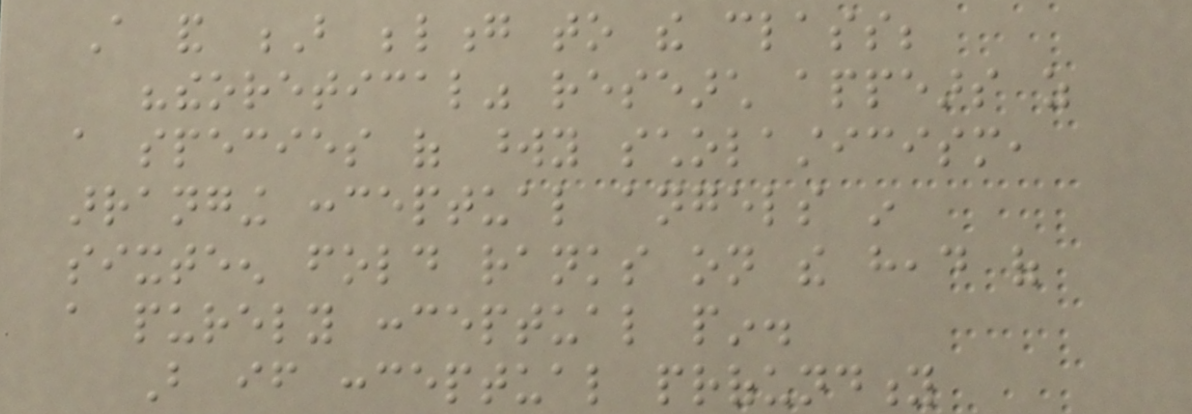A and B belong to the class;
"theoretical" research appears as
a species of wordy scholasticism,
arranging conceptual angels in
sixteen fold ranks on the head of
a purely conceptual pin.
But if conceptual profundity
